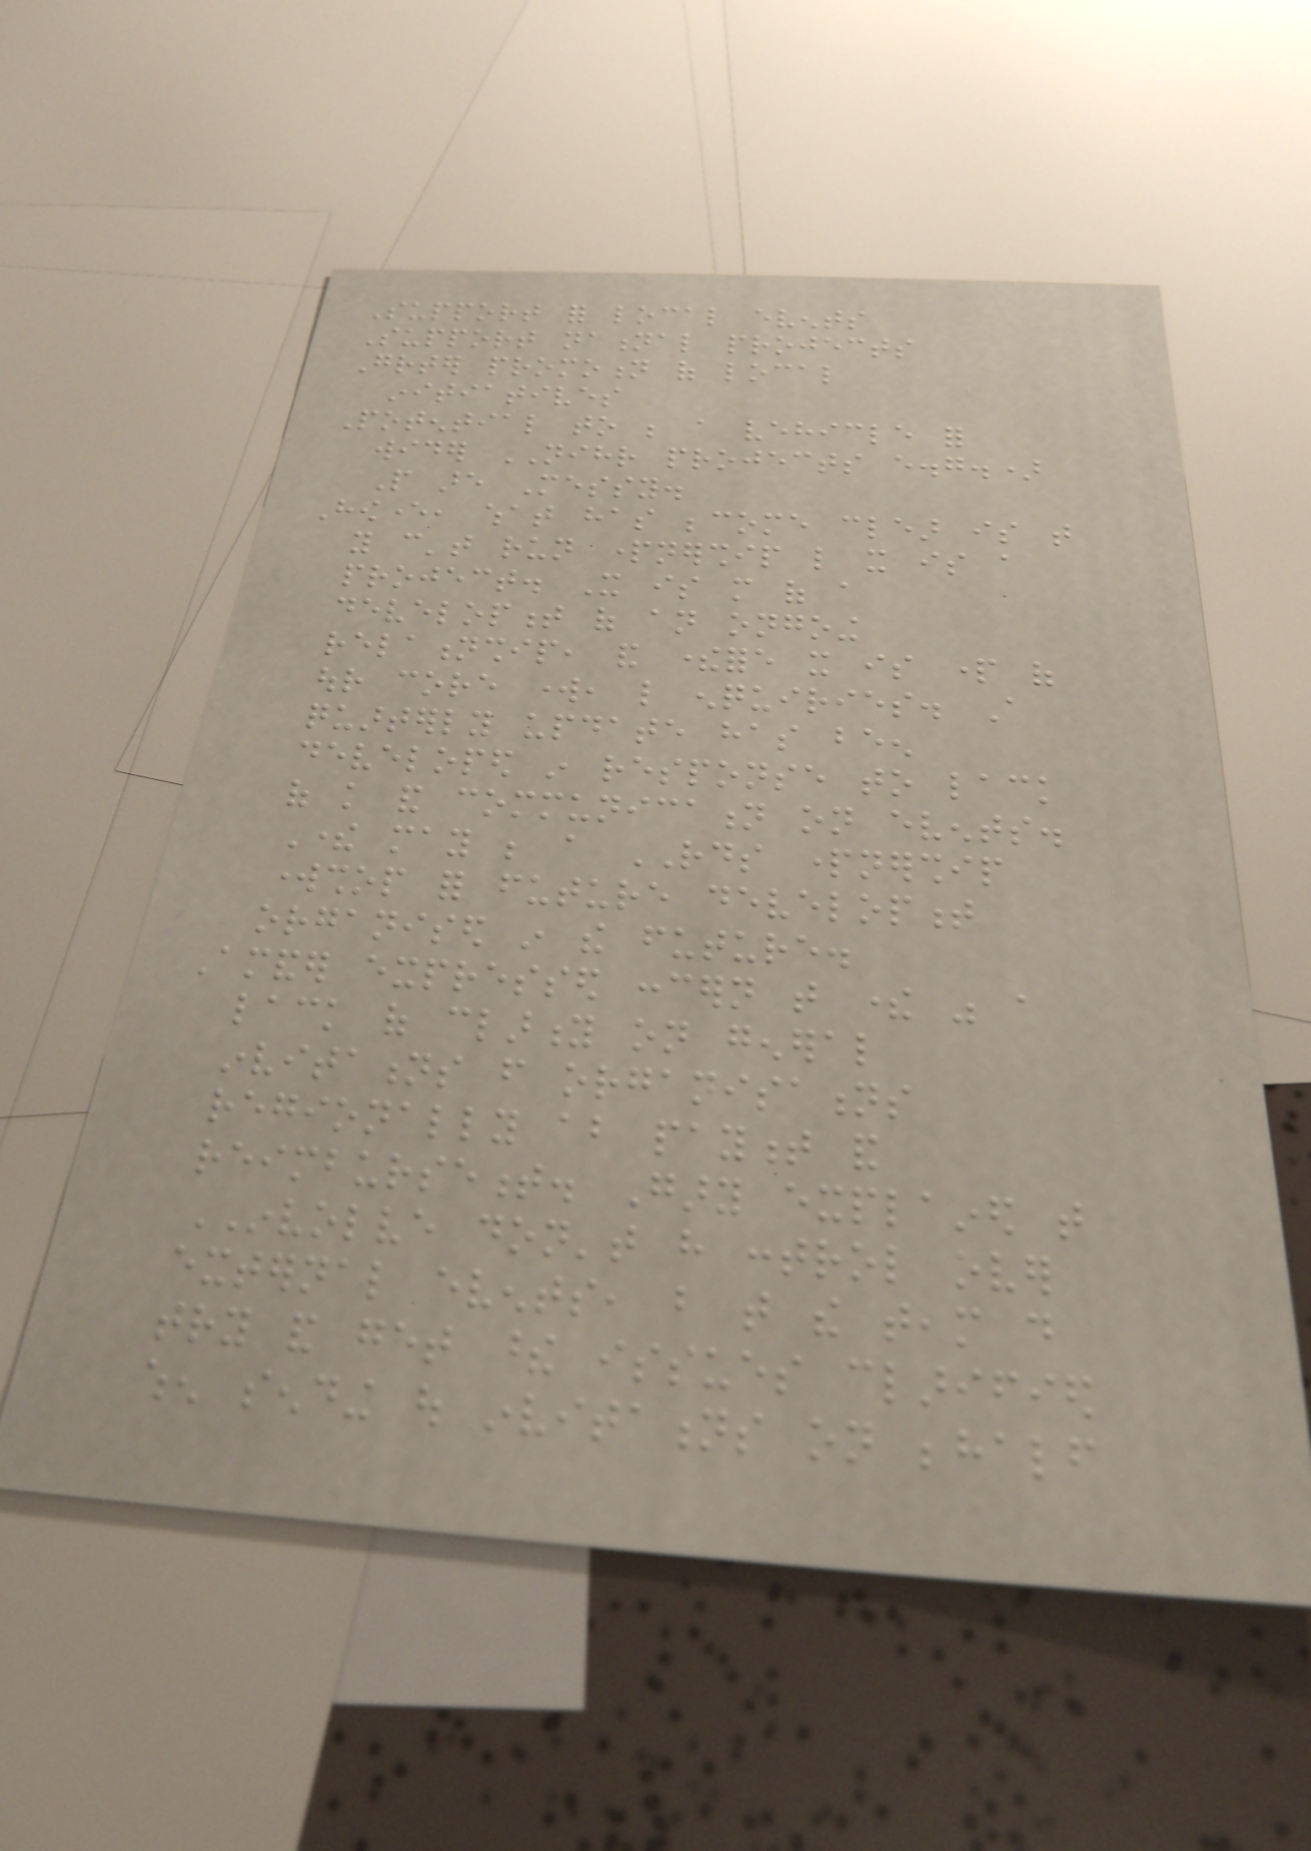Support for local events
Support national projects
Greater promotion of local
initiatives
Potential to be a vehicle for
wider NIHR projects e.g.)
People are Messy.
However, what has become clear is that
you can't run partnership like it is a
project. It is more of a
development of an ongoing
relationship, and therefore it is part of
our core work, like enquiries. A
quarterly update has been
developed in response to lack
of knowledge and communication on events.
There may be a RDS partnership
workshop for future development
organised in the future.
Amander expressed concern that there was a
lack of clarity on general
invitations from organisations
regionally about payment and
reimbursement. Gary explained that
INVOLVE don't have control over
external events, but that the team do
try and get these issues clarified
when sending out invitations on behalf
